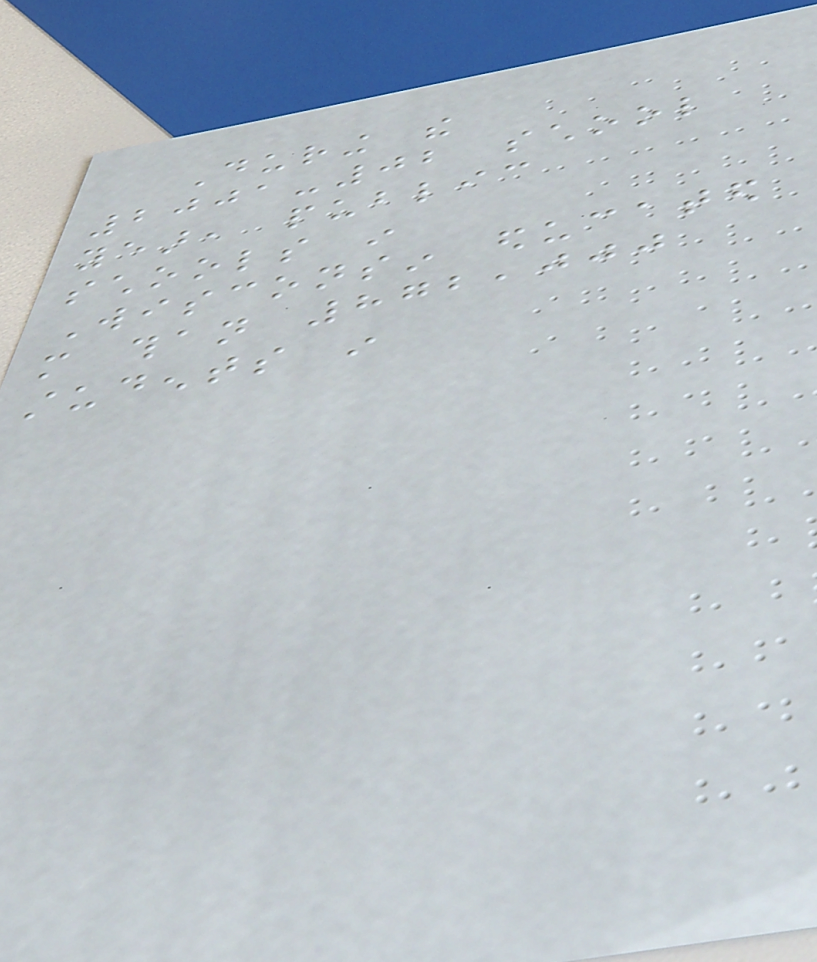During the
2001-02 school
year, public
schools in
Wisconsin educated
more than 872,000
students in
